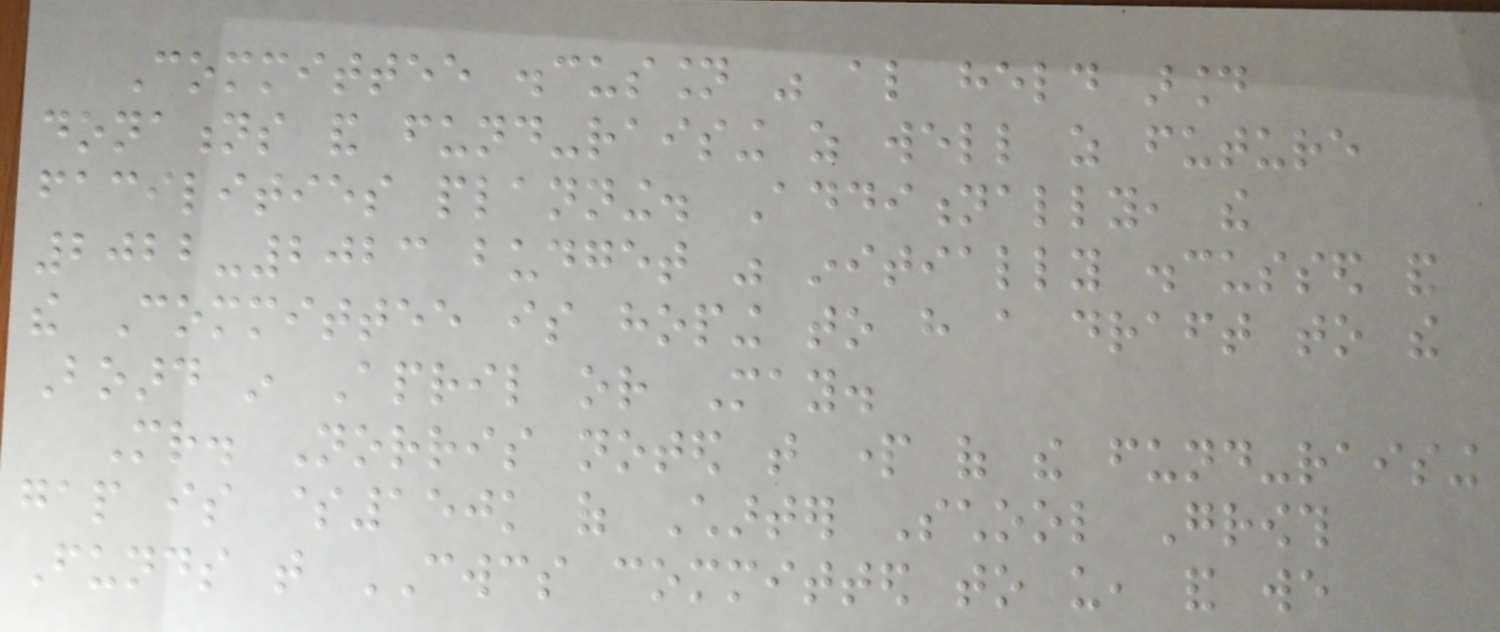Committee discussion was also held around
donations and fund-raising as well as future
facilities planning. Additionally, the
2022-2023 budget was initially discussed and
the Committee is hoping to have a draft to the
Board in April or May.
Mr. Norris noted that part of the fund-raising
gap is $150k of Charter School Growth
Funds that CWCS committed to us, and we
